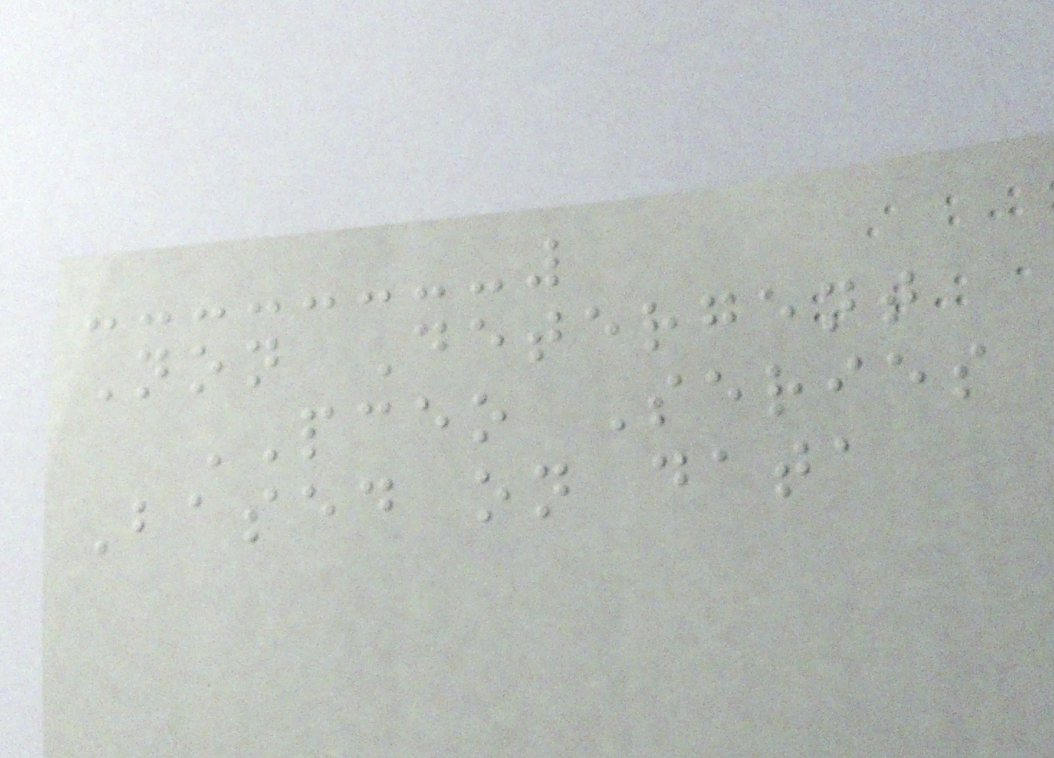Non Detergent
PCEO Series
Based on data
